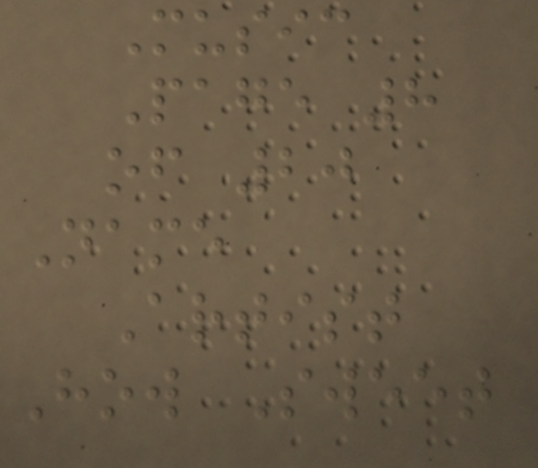Music
Page 8
of 20
Name
Artist
How Sweet
